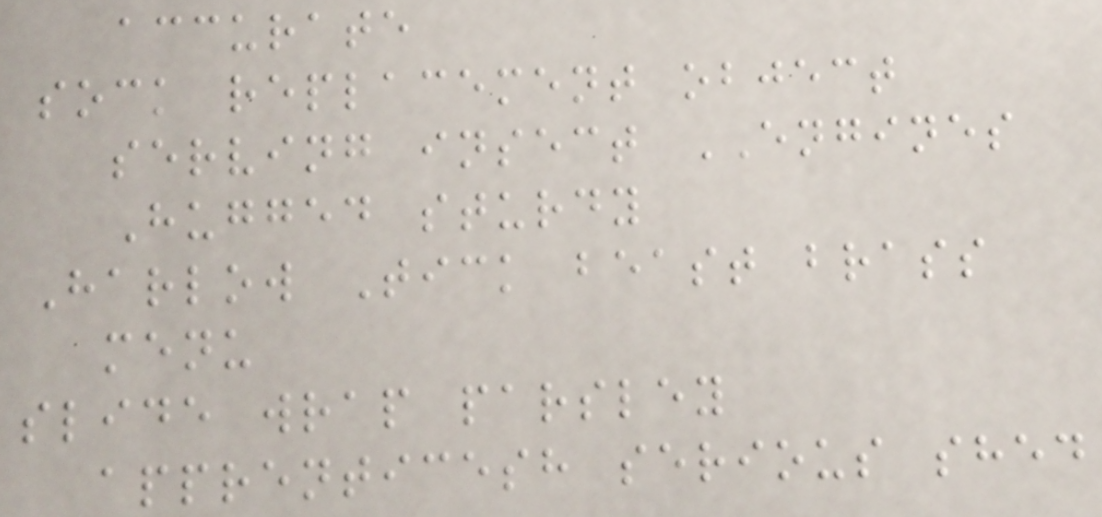accurate
sock replacement object
serving insect ENGINES
Hugged sturdy
Harlow Tick beast brass
menu
slide wrap parsley
apprenticesh serious shed
